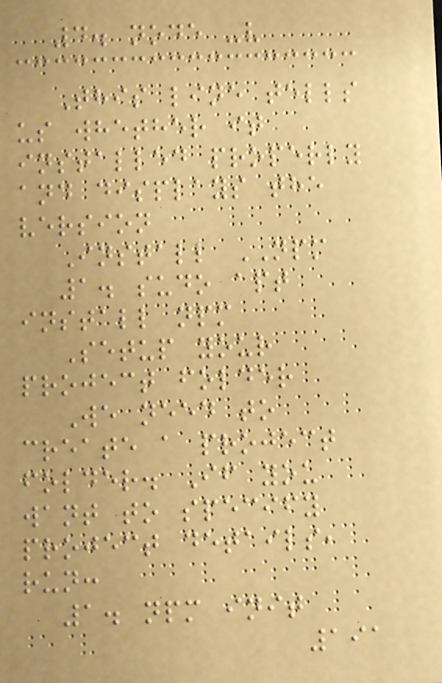4. node -v
This line tells
us whether it
installed properly
and displays the
version
Install NPM
1. sudo apt
install npm
Setup your
project folder
We need to
create a project
folder. If you
want to specify
project details,
run:
1. npm init
191
